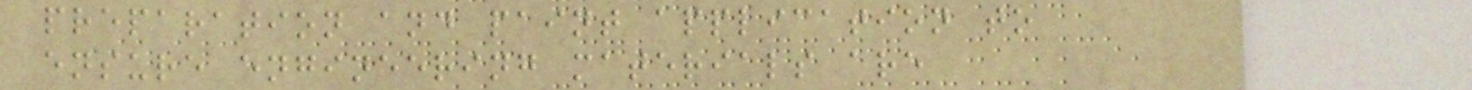preparation and paint application to
ensure engineering materials are
